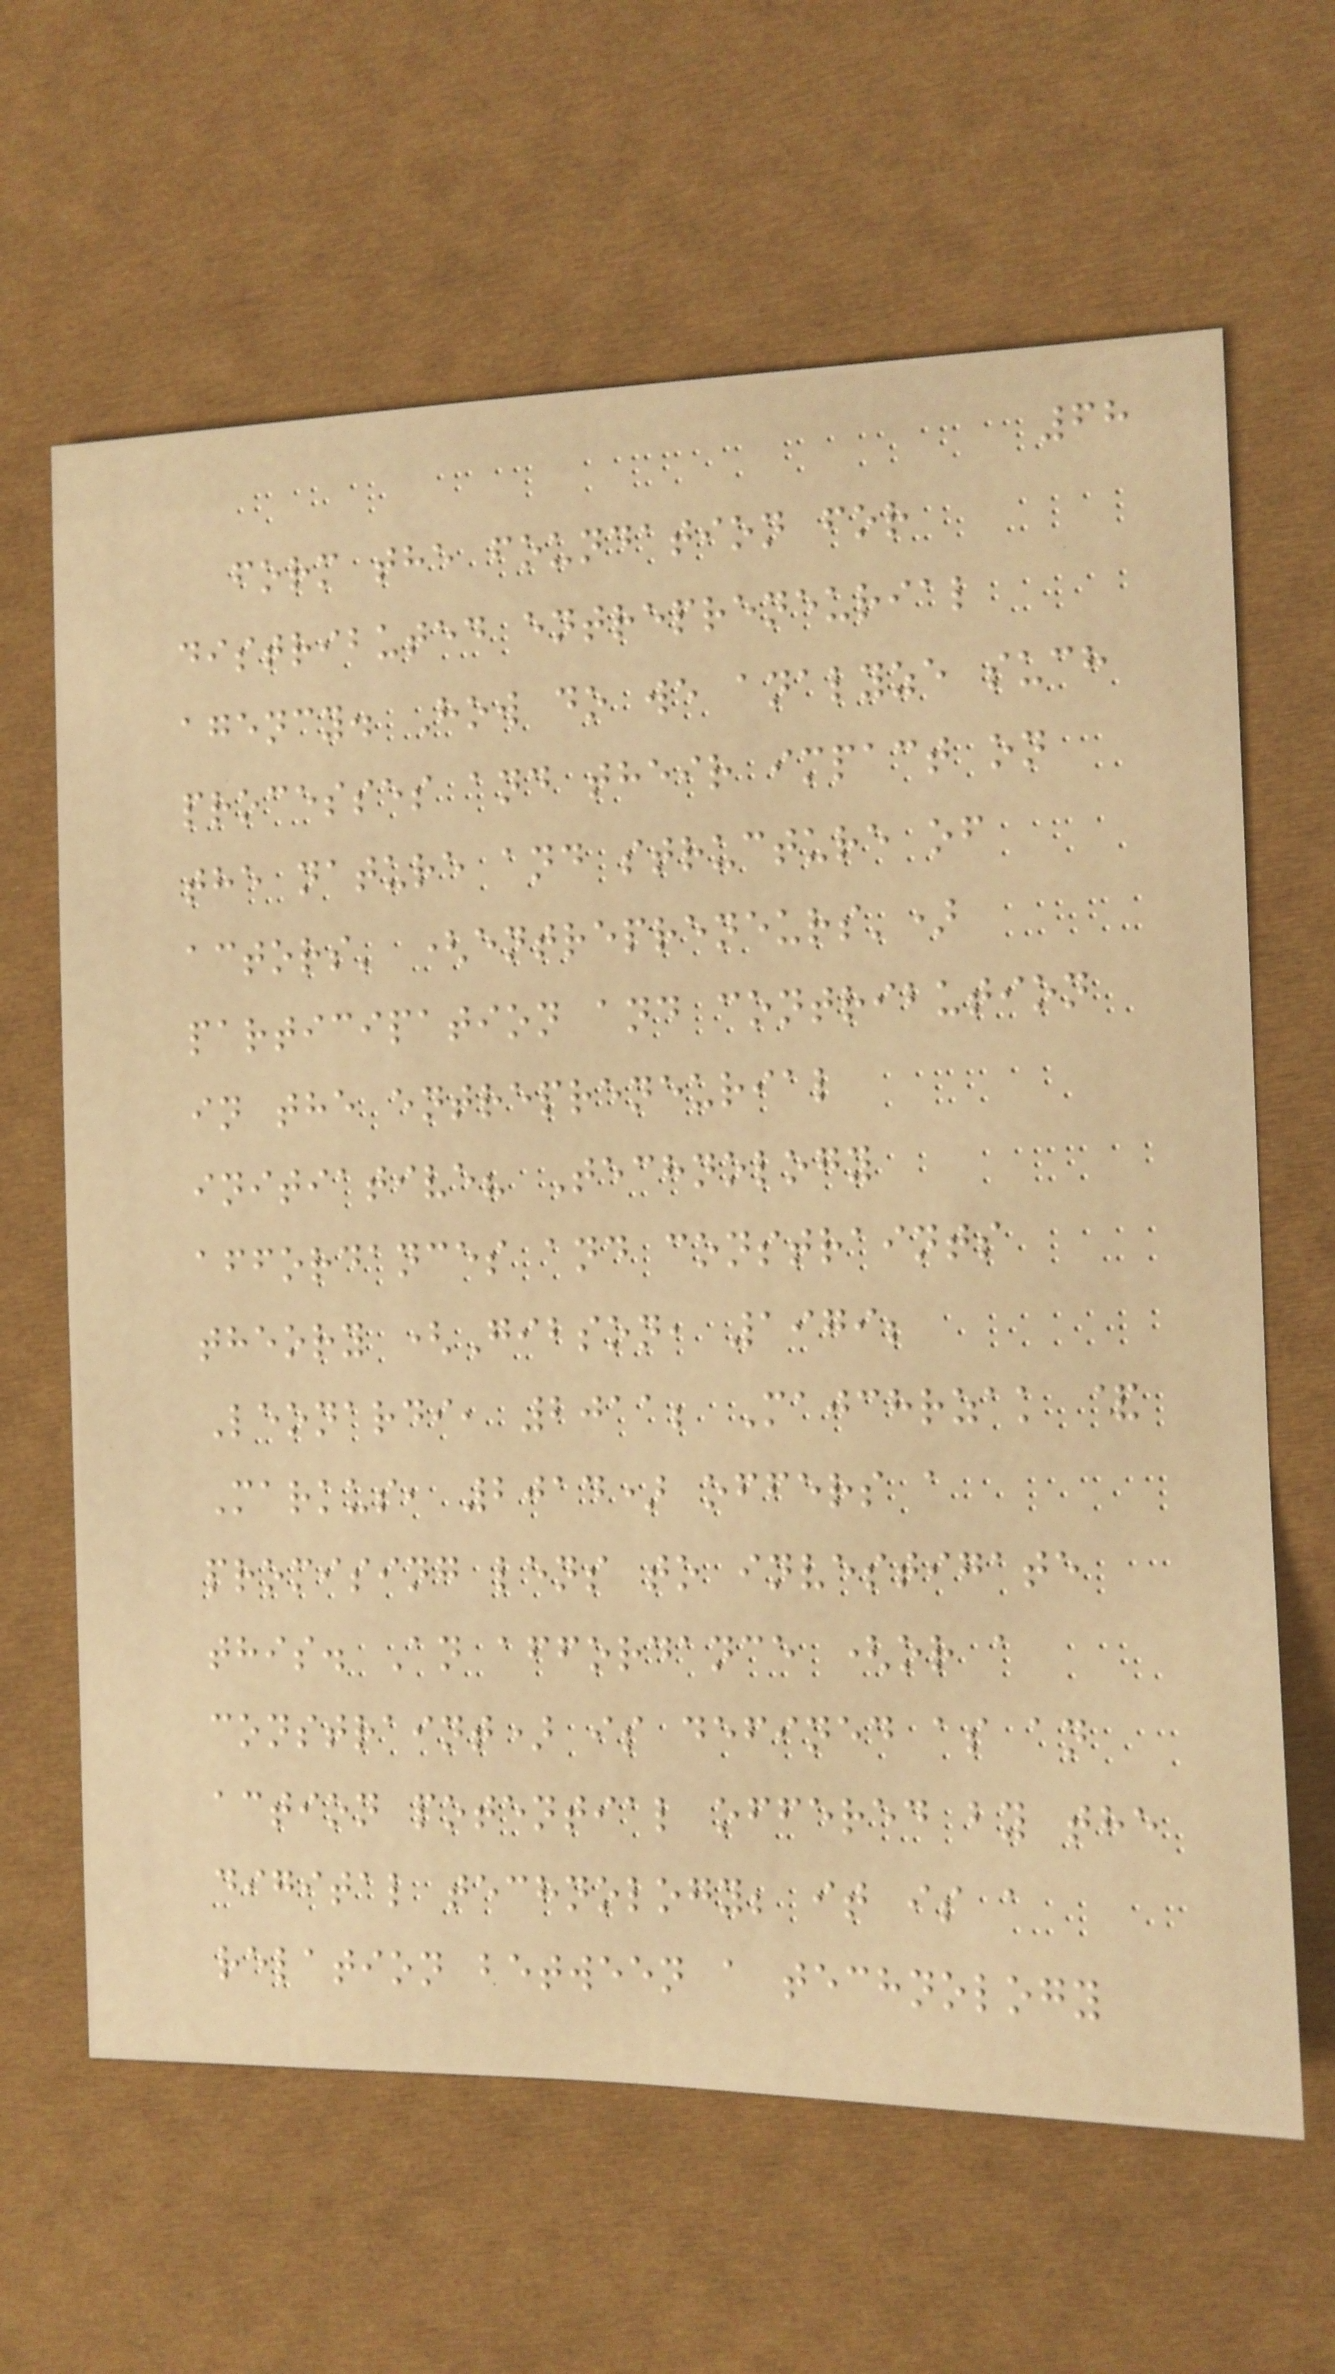68
form the foundation for
distributed entrepreneurial
agency. How do we analyze such
processes and their impact on
the nature and structure of
actors' (entrepreneurs')
participation and contribution
in the entrepreneurial
initiative? Technology
affordances and constraints
theory (Gibson, 1979;
Leonardi, 2011; Majchrzak &
Markus, 2014) offers a
promising lens to investigate
this. An affordance (or a
constraint) is defined as an
action potential offered by the
digital technology; it is a
relation between a technology
